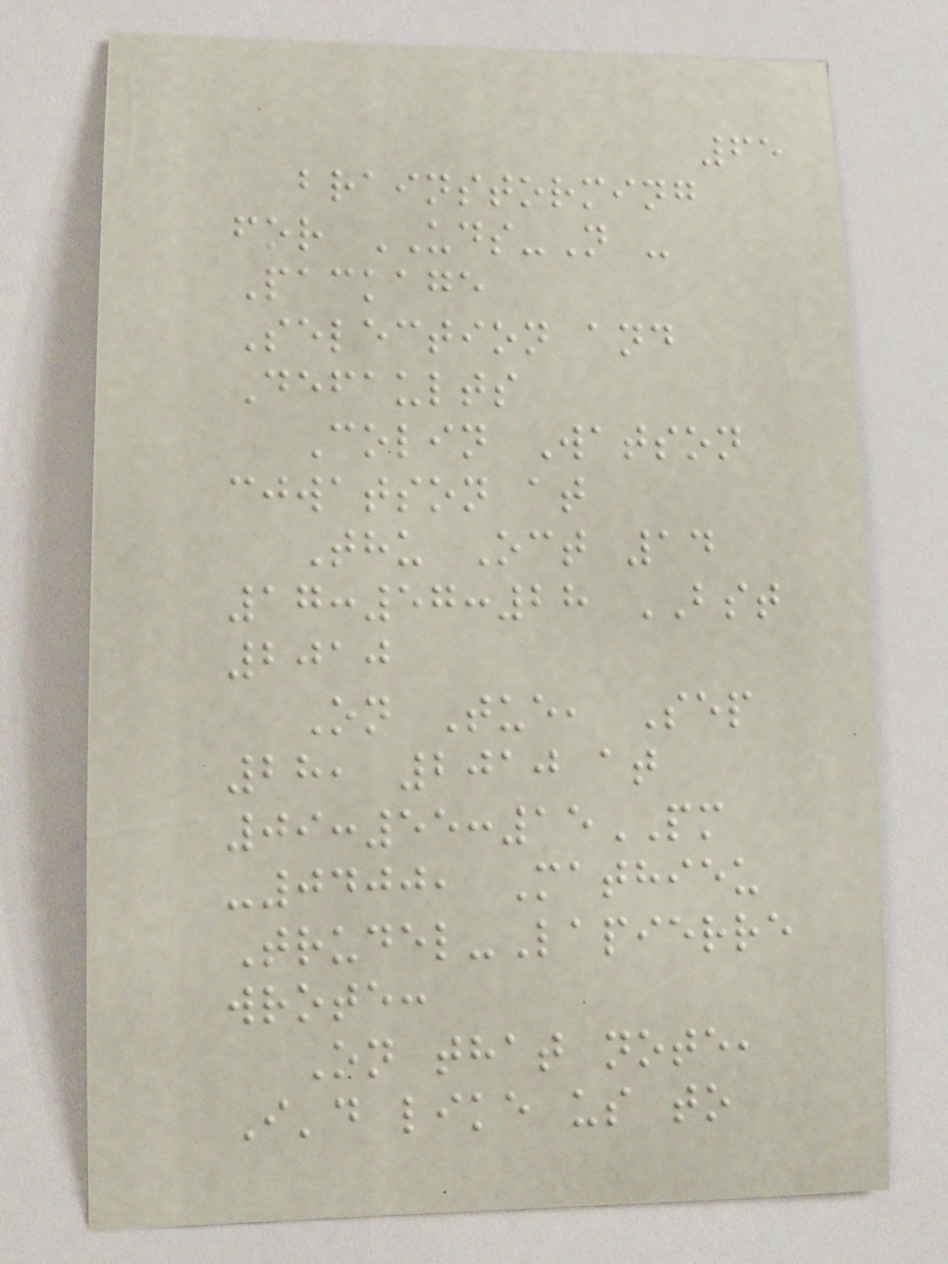65
brainstorming
for UDS-N -
Package
Selection and
Defaults
Colin Watson
cjwatson at
Thu Oct 14
17:57:28 BST
2010
On Tue, Sep
28, 2010 at
09:55:15PM
-0400, Mathieu
Trudel-Lapierre
wrote:
On that note,
I'd like us to
